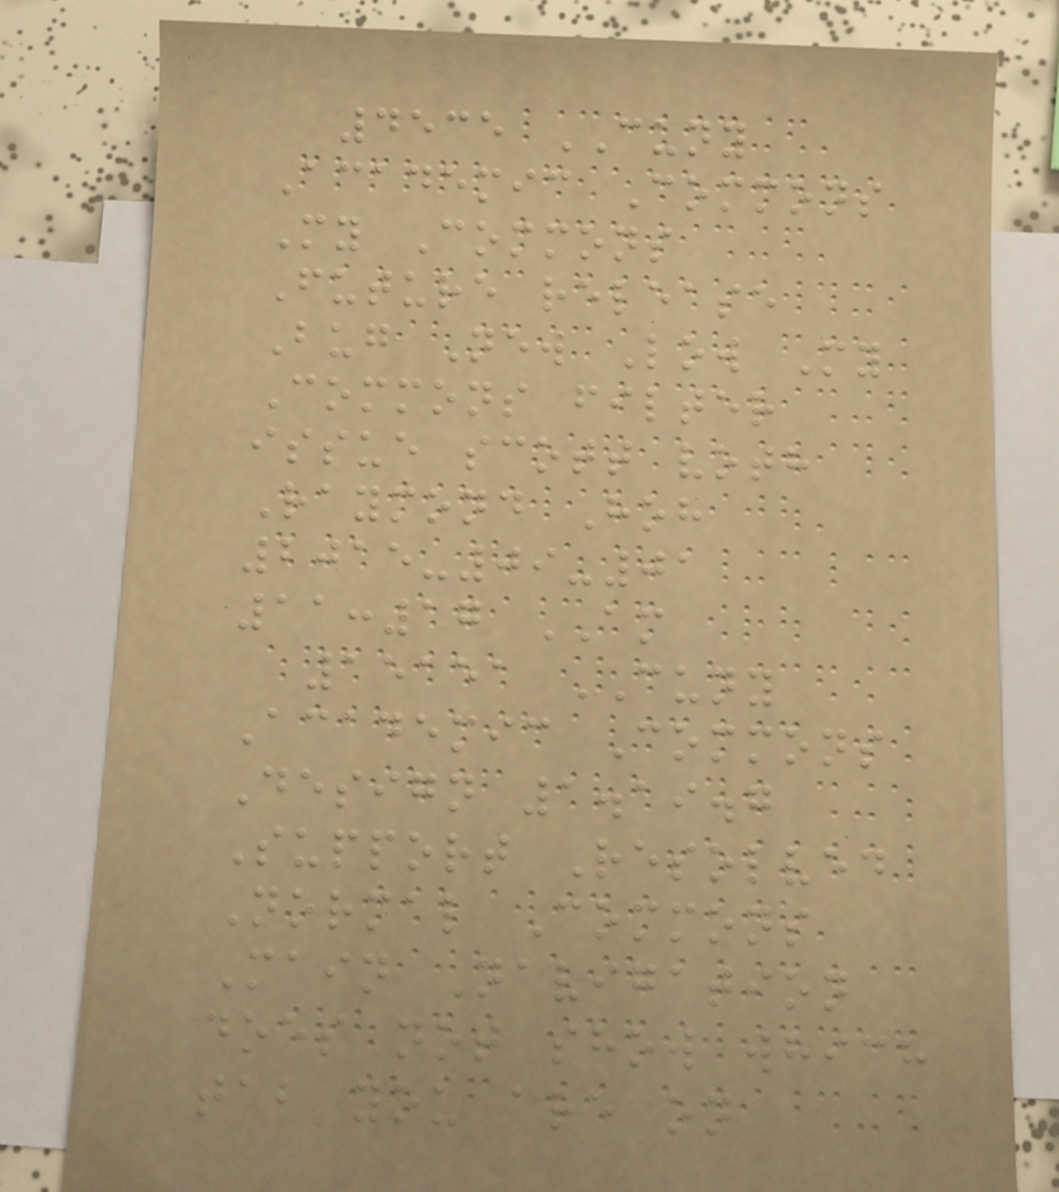4535 CUNY
Academic Commons
My Commons
Future release
Bug New Low My
Commons filter
issue scott voth
Raymond Hoh
2015-09-01
11:17 AM
15151 CUNY
Academic Commons
Design 1.19.7
Support Resolved
Normal Commons
Main Navigation
does not show which
tab you are on
